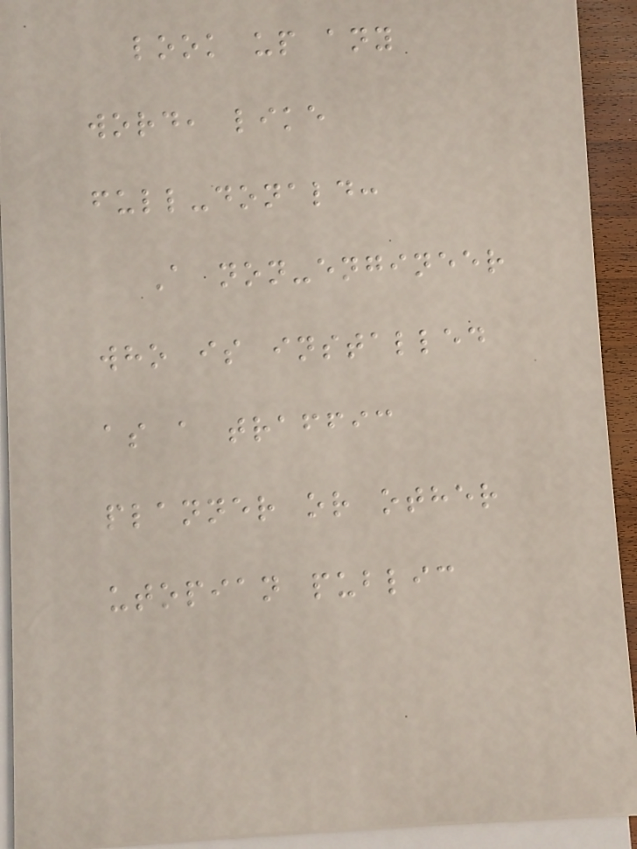look up any
word, like
full-donald:
A non-engineer
who is installed
as a traffic
planner or other
utopian public
